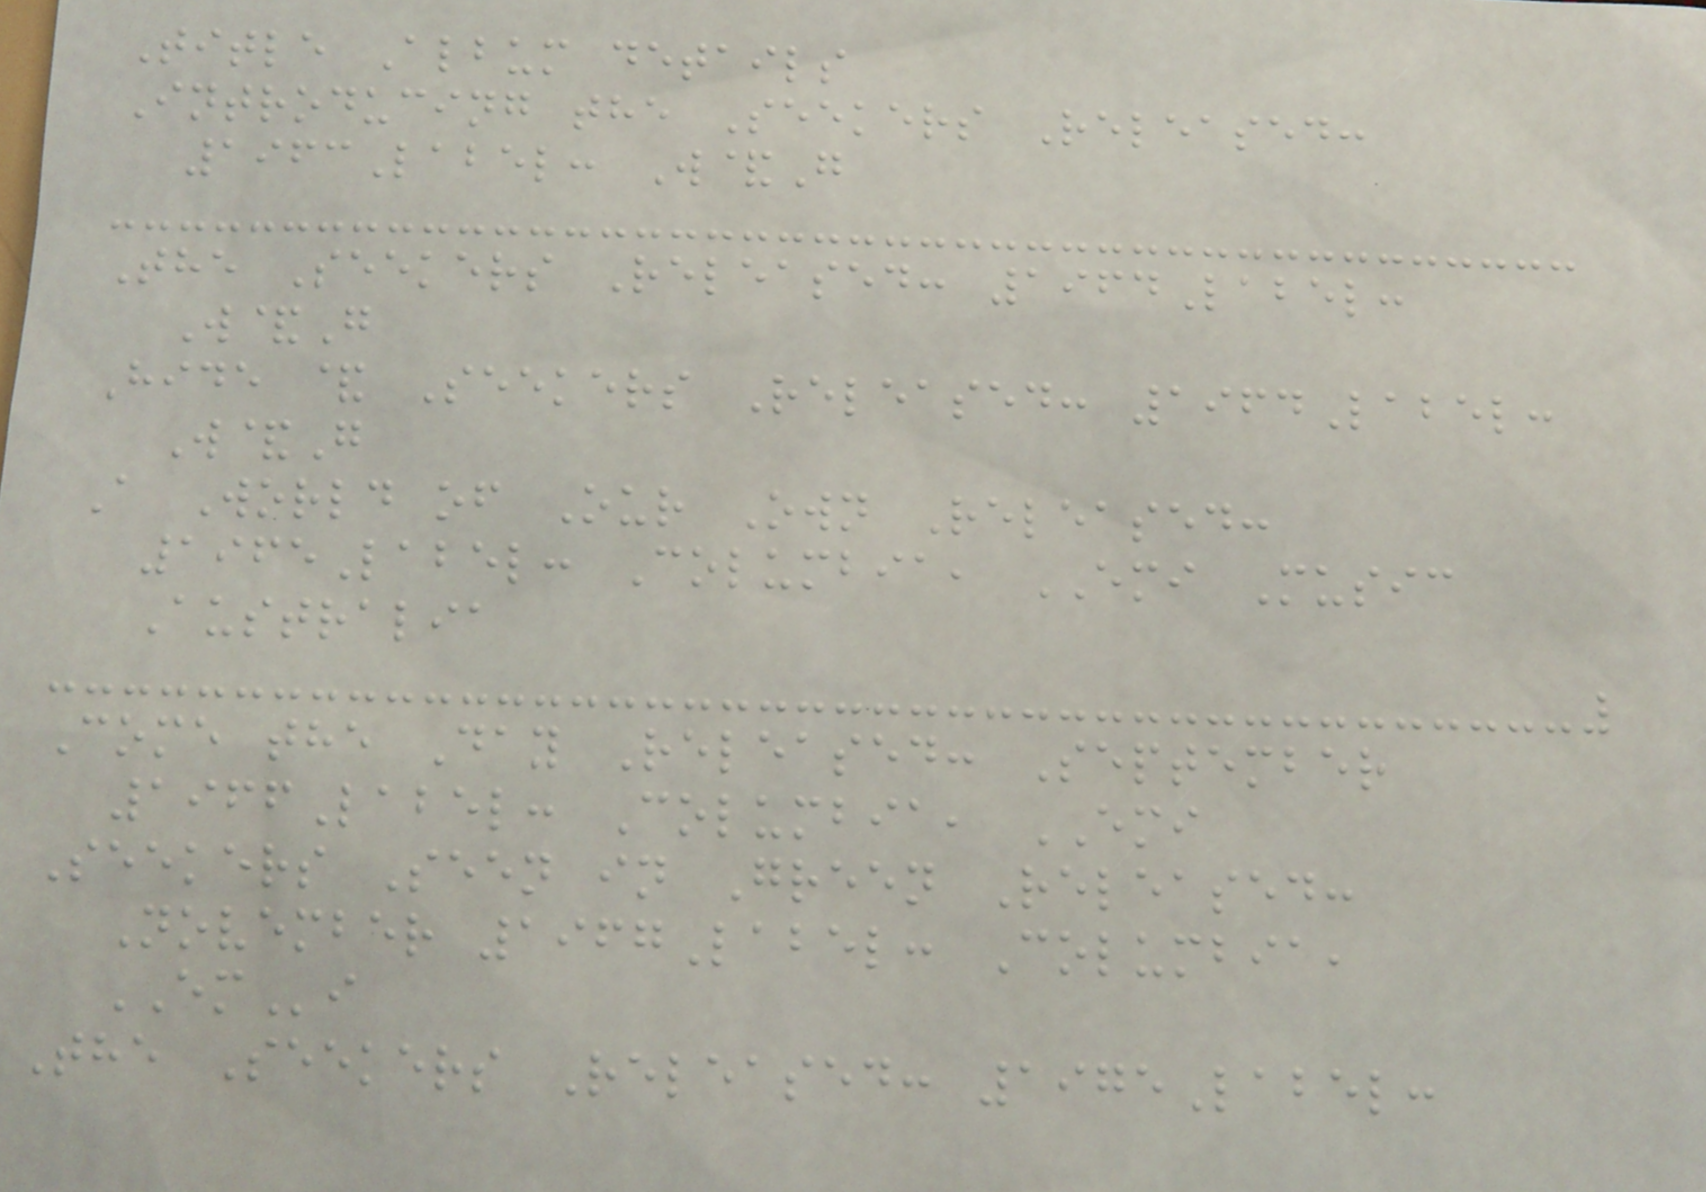Title Album details
Introducing the Seekers Released:
1963Label: W&G
The Seekers Released: 1964Label:
W&G
Hide & Seekers Released: 1964Label:
W&G
A World of Our Own Released:
1965Label: Columbia, EMI Music
Australia
Come the Day Released: September
1966Label: Columbia, EMI
Seekers Seen in Green Released:
November 1967Label: Columbia,
EMi
The Seekers Released: 1975Label:
